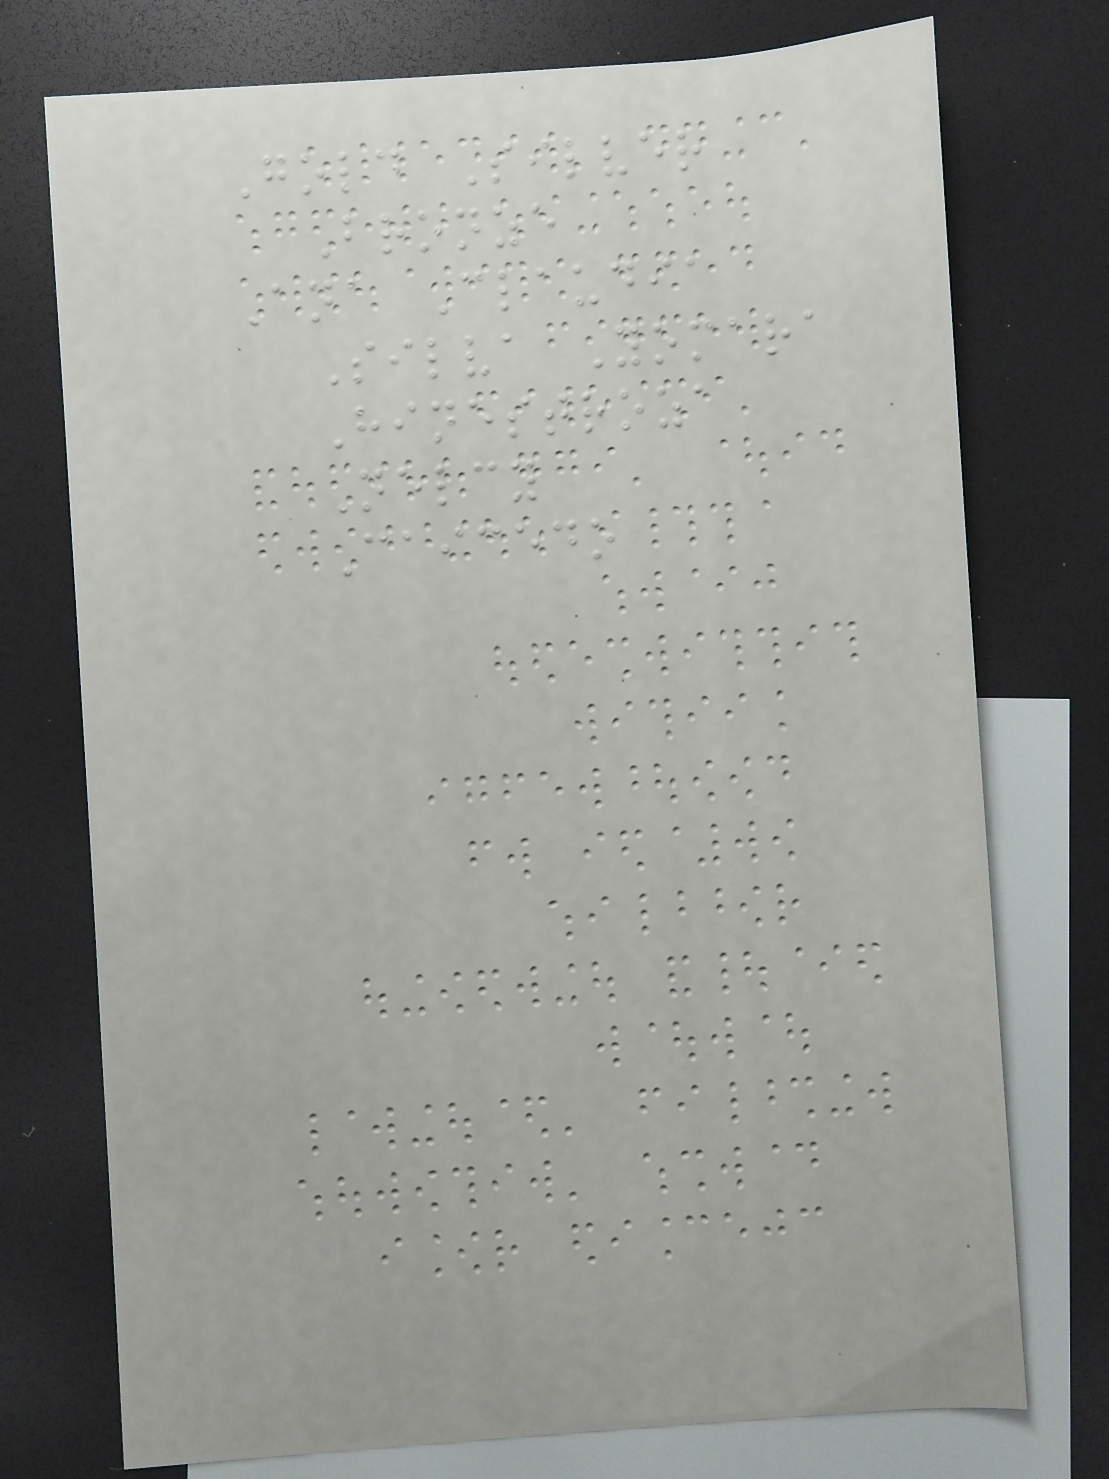Gold Silver
Bronze
Ana Claudia
Silva Yomara
Hinestroza
Nelcy
Caicedo
